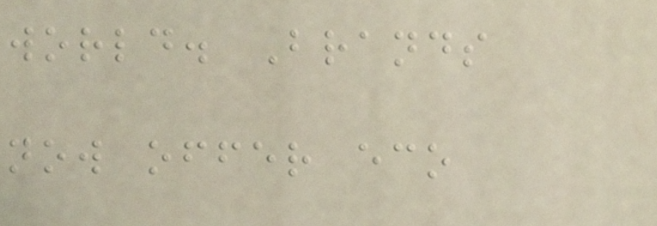world. Brands
now offer eco
